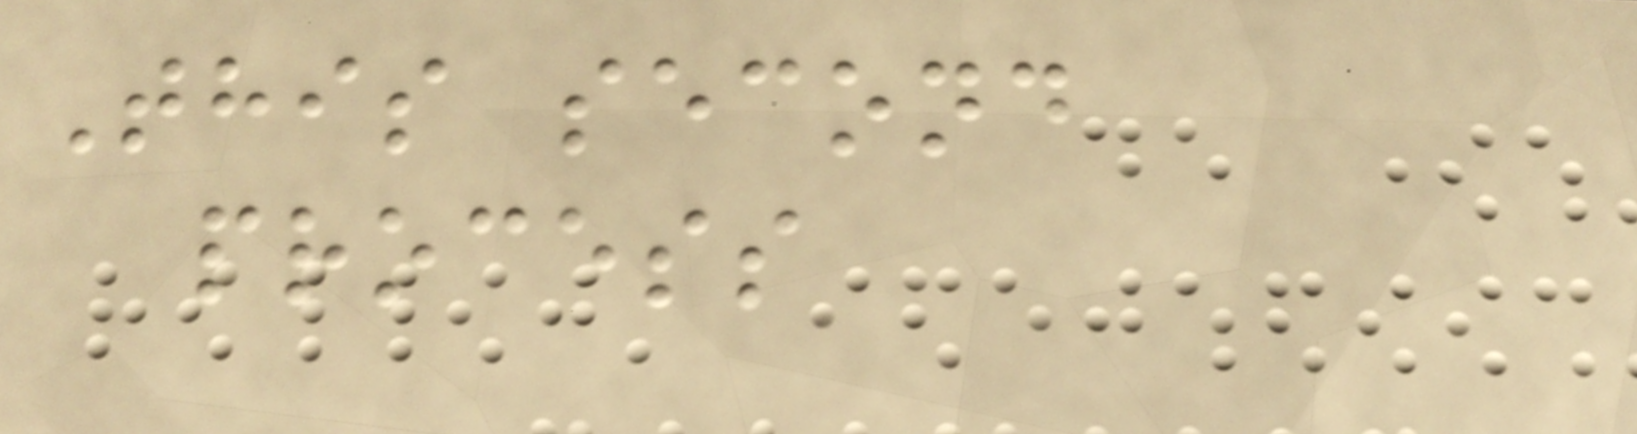This second
process
